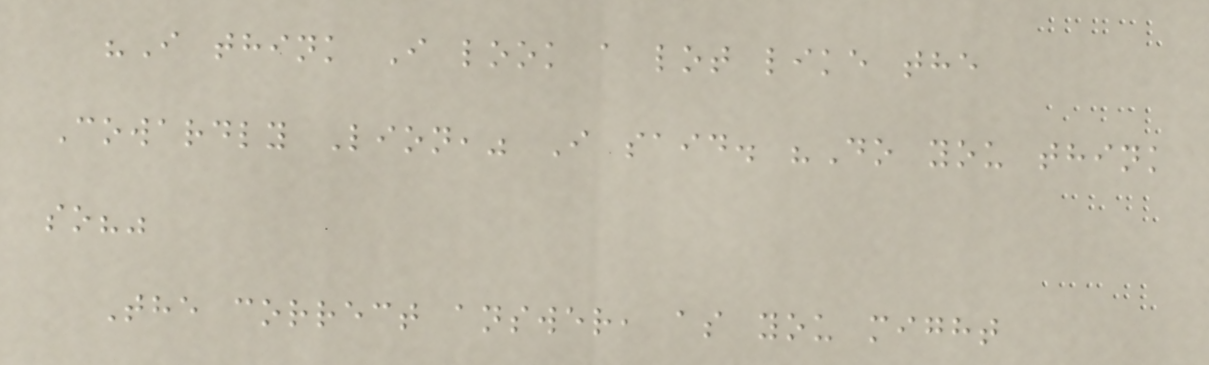"I think I look a lot like the
Cowardly Lion," I said. "Do you think
so?"
The correct answer, as you might
